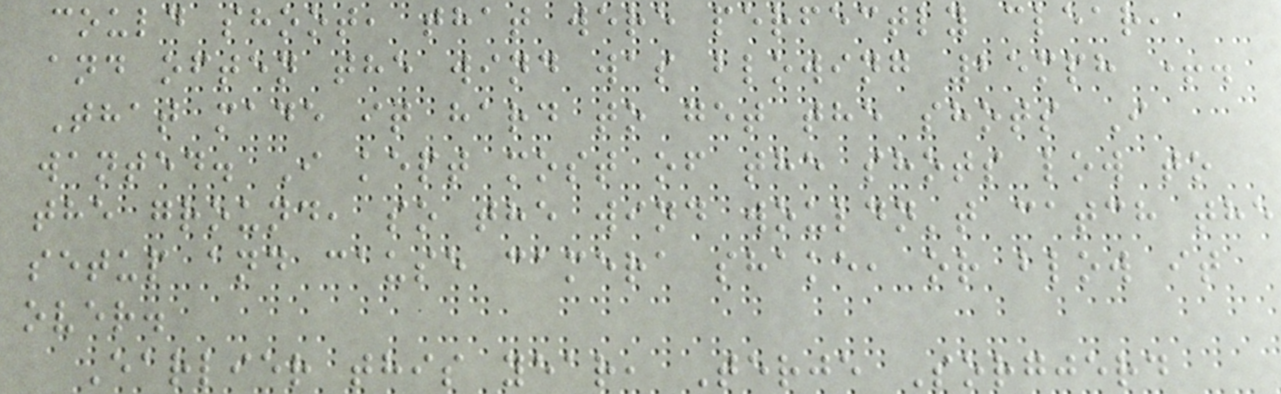could shoot, that were perfectly clear,
and often the wind was blowing 25mph +.
That made it hard to get the shots I
wanted. I kept most of the shots low to
the ground, so the wind wouldn't catch the
setup and cause camera shake, or blow it
over.
Earlier this year, Terje Sorgjerd
